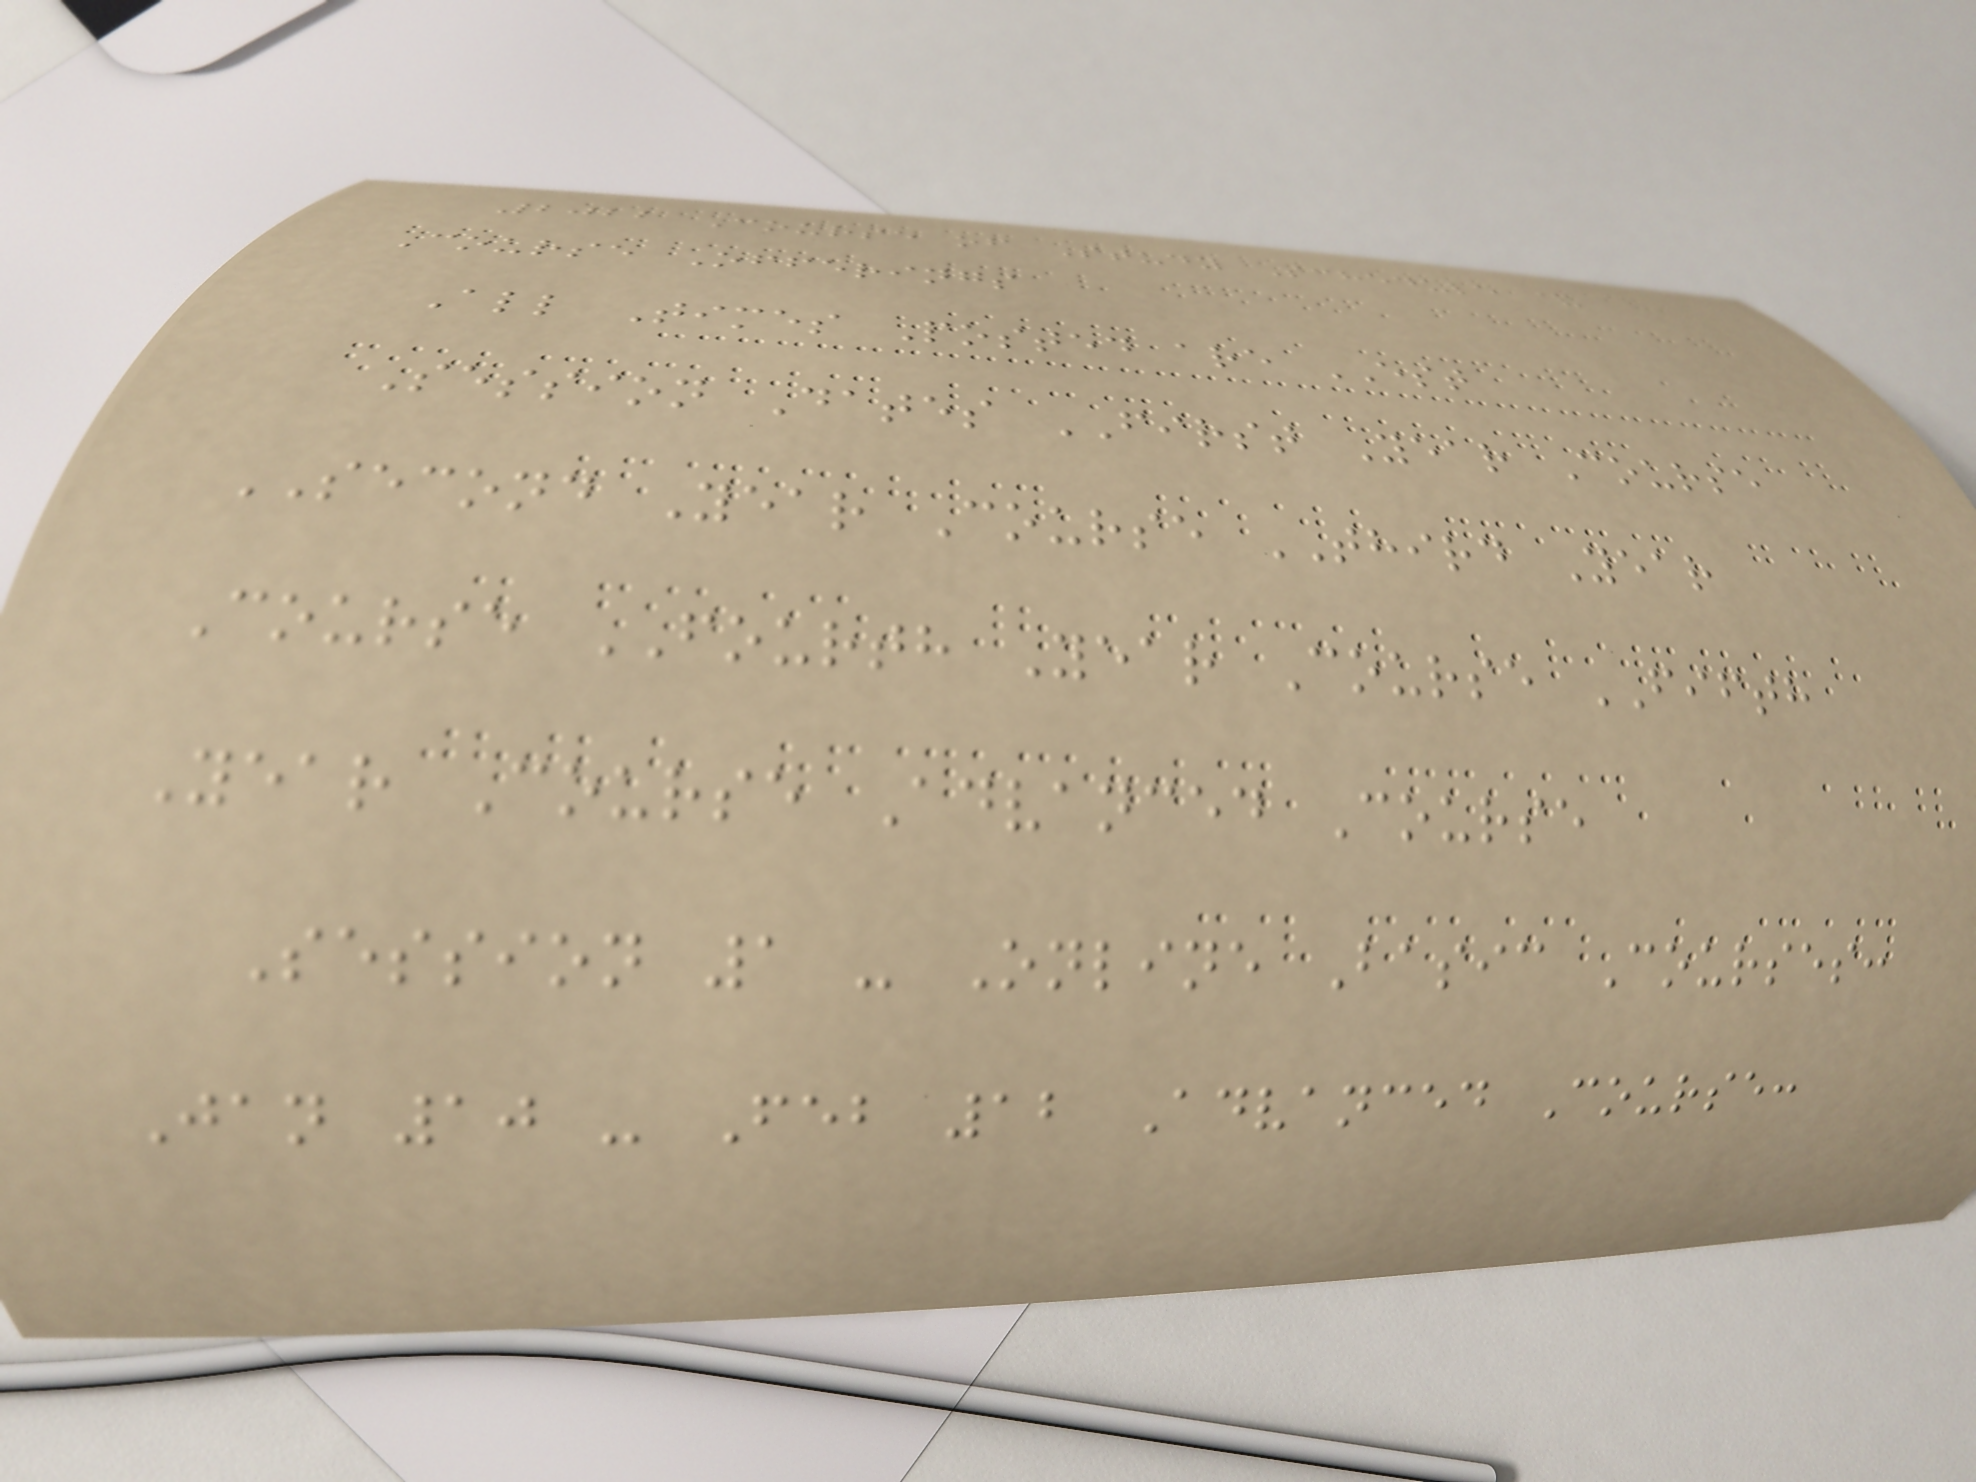2022 Course of Study Schedule &
Course Offerings
All Times Posted are EST
Session Dates FIRST Year Course
SECOND Year Course THIRD Year
Course FOURTH Year Course FIFTH
Year Course Advanced Course
Session 1 - Online Basic Courses:
Jan 10 - Feb 12 Advanced Course:
